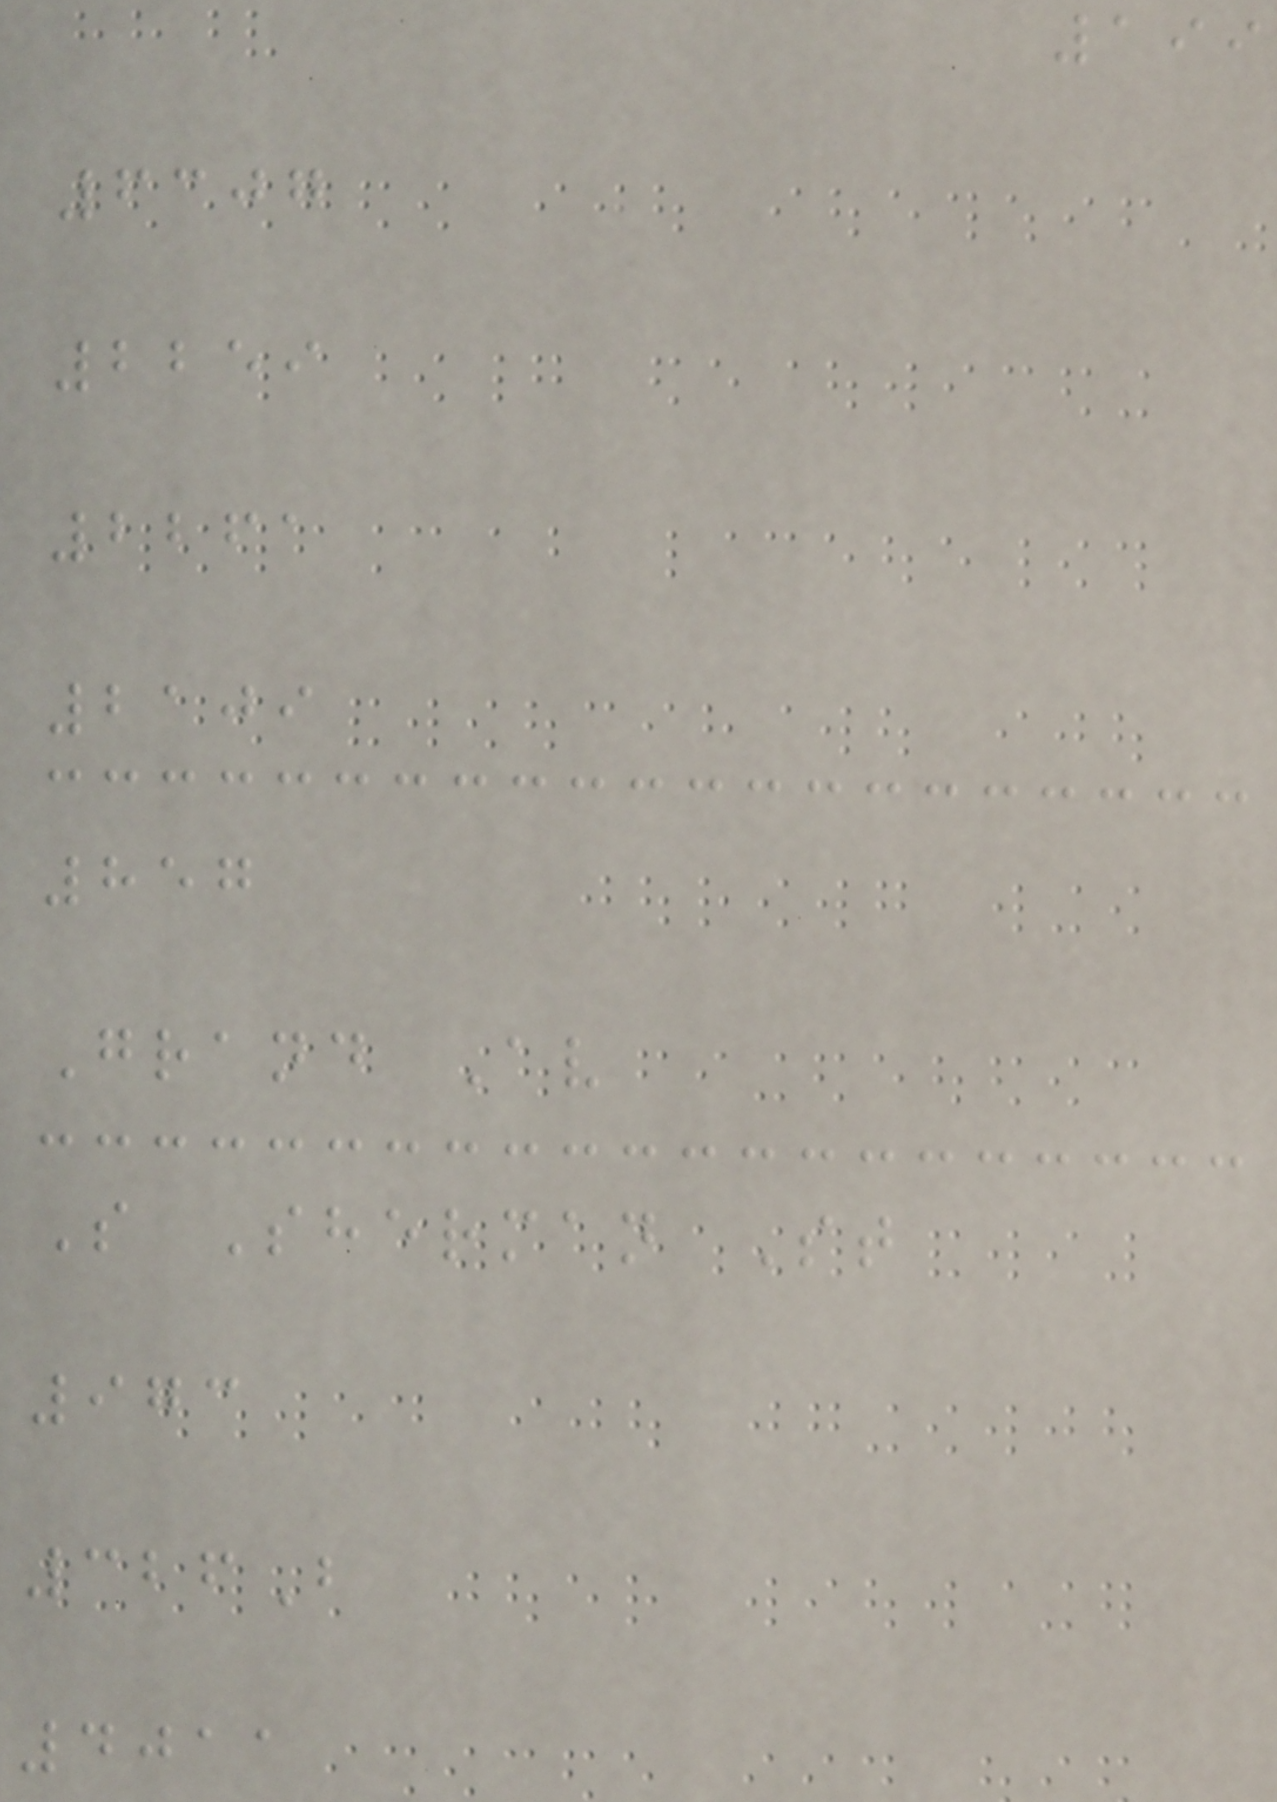199
6307
2259
2261
2109
857
Grand Av
S Sherman St
973
326B
4011
